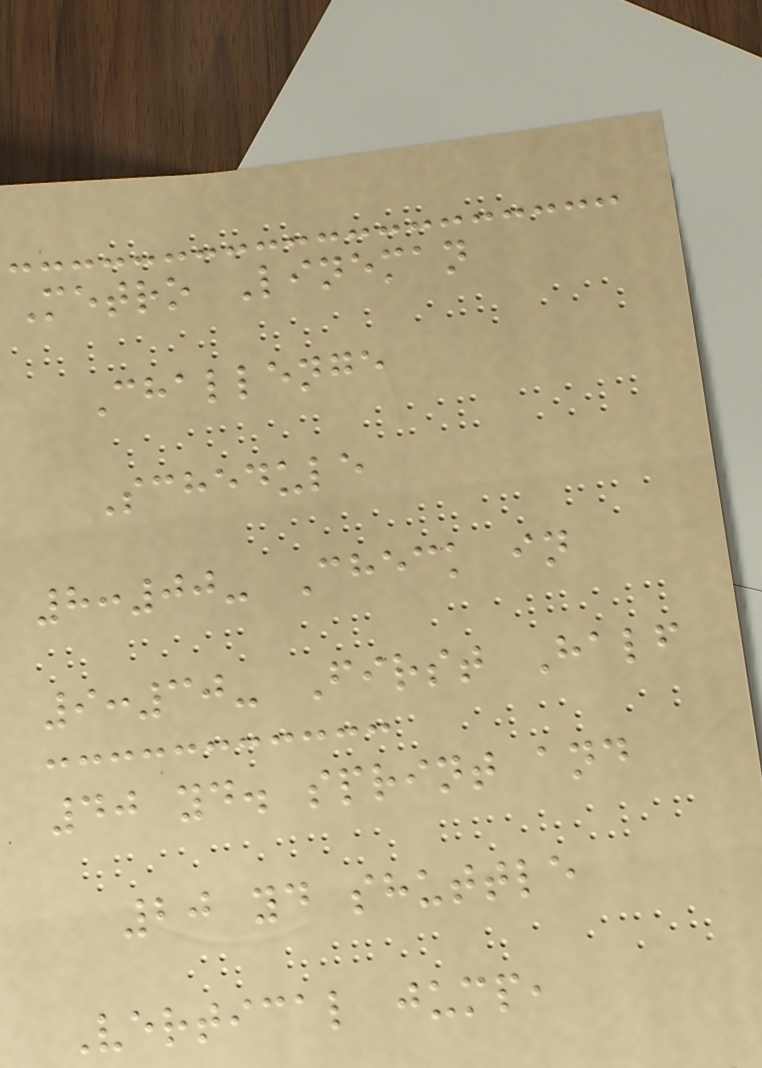Metro Lineman
Challenge
Schedule
8:00- Check in
9:30- First Half
40 yd. sprint and
20 yd shuttle
Vertical jump,
